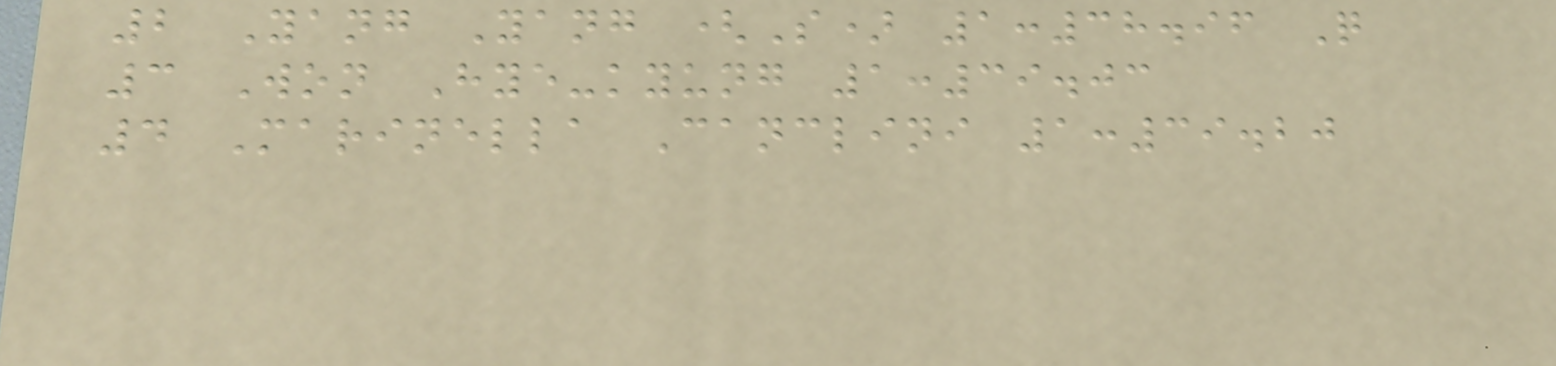2 Yang Yang (S) 1:38.96 Q
3 Won Hye-kyung 1:39.03
4 Marinella Canclini 1:39.20
